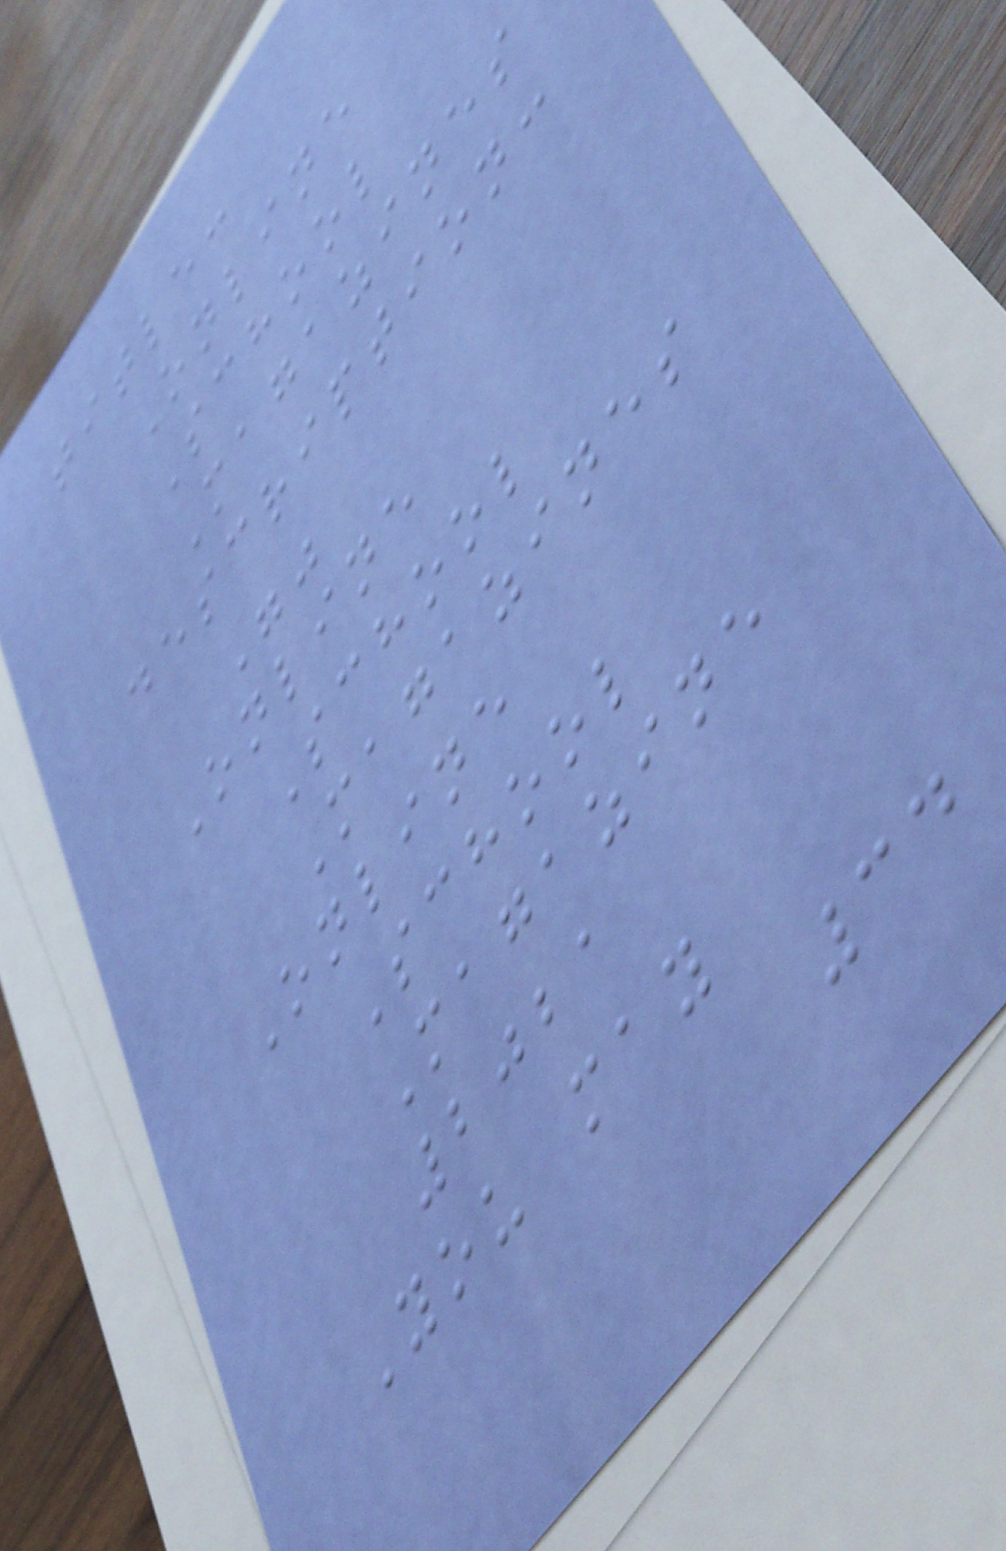title:
Online
School
Magazines
description:
""
Online
School
Magazines
Online
School
Magazine
2021
You may
34
